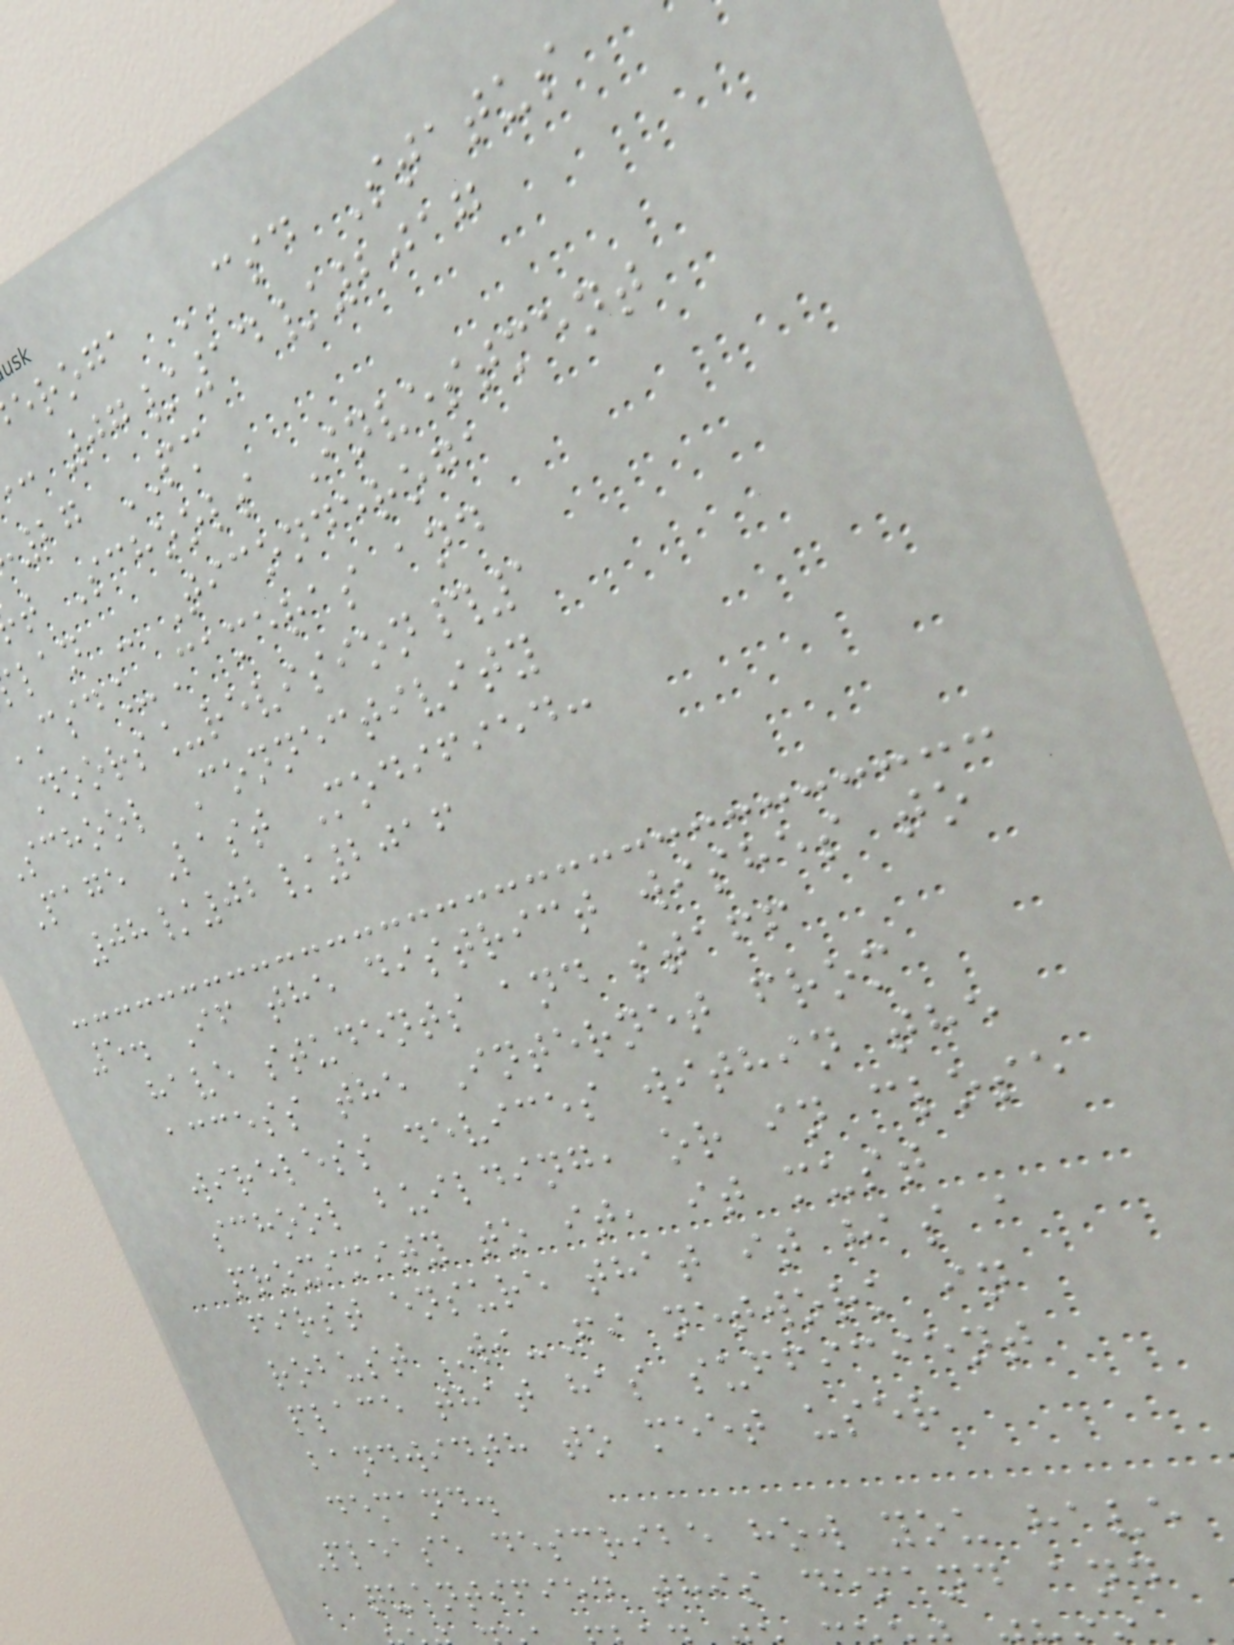eroga CSD Status
: 07/14/2017
27 PM
t Schools Investment
lan - Ticonderoga
_Cameras and
Doors_revision#1
school Connectivity
Page Last Modified:
08/02/2016
5. If the district wishes to
have students and staff
access the Internet from
wireless devices within the
school building, or in close
proximity to it, it must
first ensure that it has a
robust Wi-Fi network in
place that has sufficient
bandwidth to meet user
demand.
Please describe how you have
quantified this demand and
